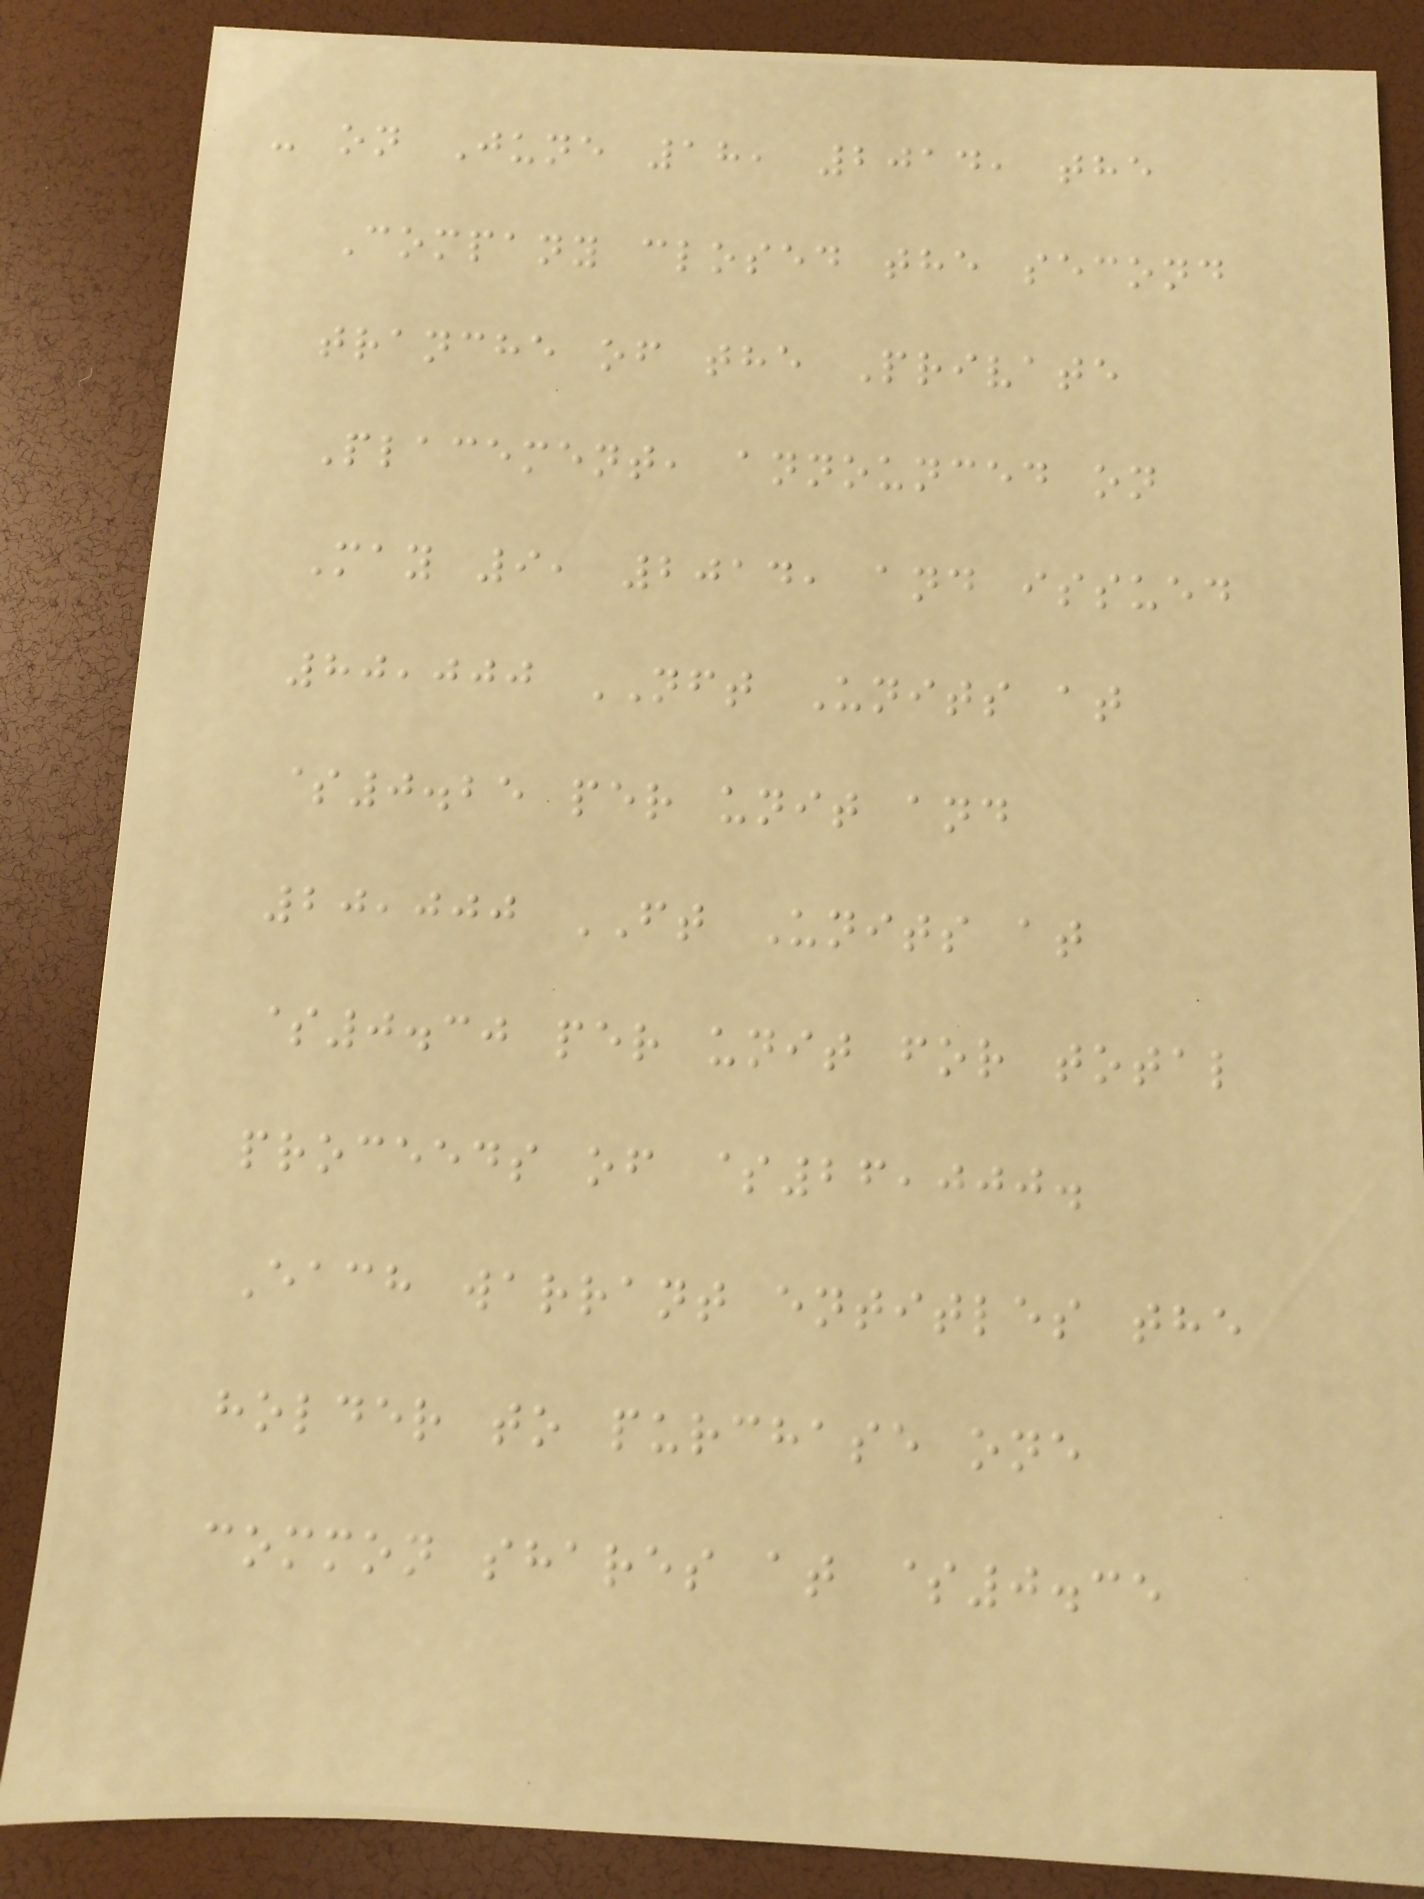- on June 18, 2014, the
Company closed the second
tranche of the Private
Placement, announced on
May 9, 2014, and issued
80,000 NFT Units at
$0.25 per unit and
20,000 FT Units at
$0.30 per unit for total
proceeds of $26,000.
Each warrant entitles the
holder to purchase one
common shares at $0.35
